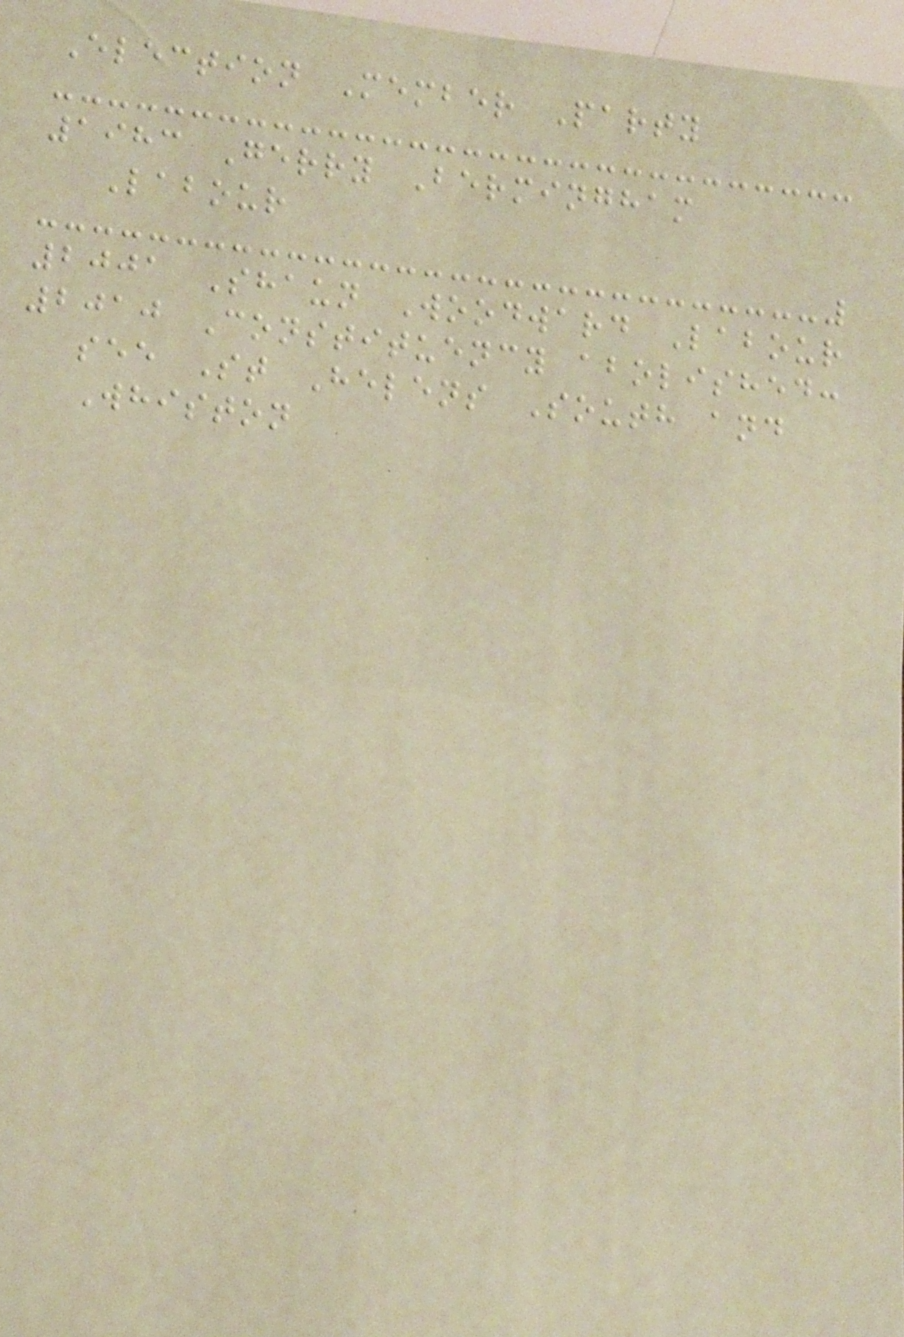Election Member Party
1983 Gerry Bermingham
Labour
2001 Shaun Woodward Labour
2010 Constituency abolished:
see St Helens South and
Whiston
